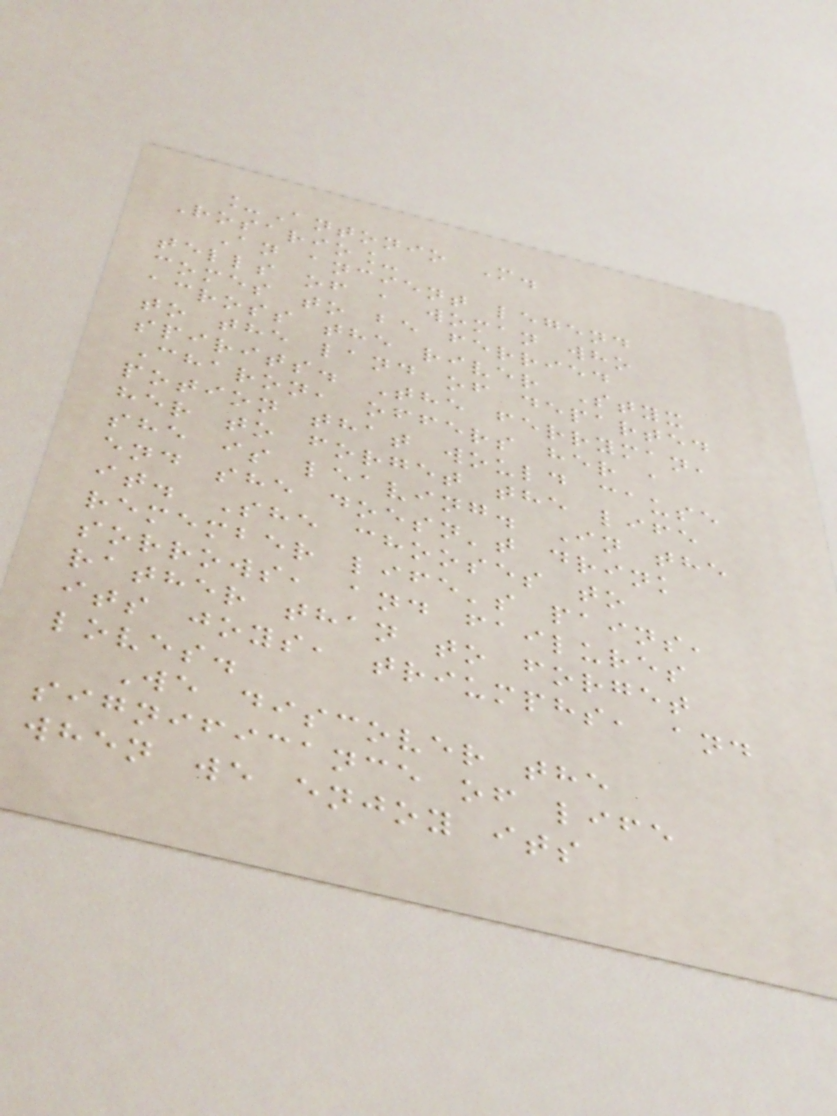_Antonio M.
Rosario_
An ancient legend
tells of a woman who
comes to be ferried
across the river Styx
to the land of departed
spirits. The ferryman,
Charon, offers her a
potion that would cause
her to forget the life
she is leaving. In the
end she doesn't drink
it. She chooses to
remember life's pains,
sorrows, and failures
rather than to forget
its joys, triumphs, and
loves.
We discover the
significance of life
when we enjoy its
